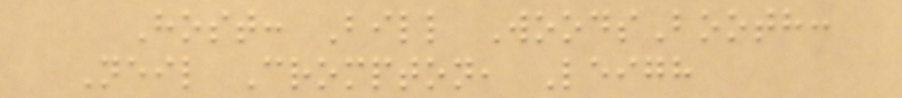Host: Bill WoodsBooth:
Neil Crompton, Leigh
